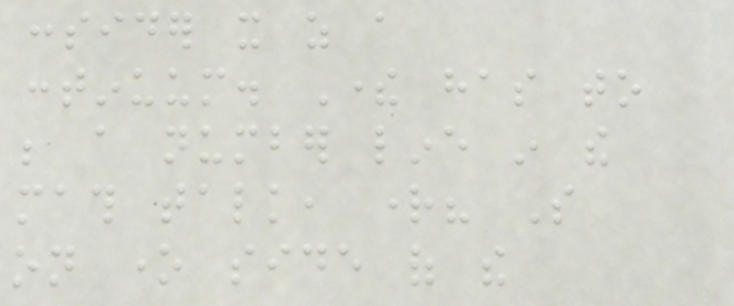consider it as a
continuum. There has to
be a number line in the
math talk, right? So
on one side of the
